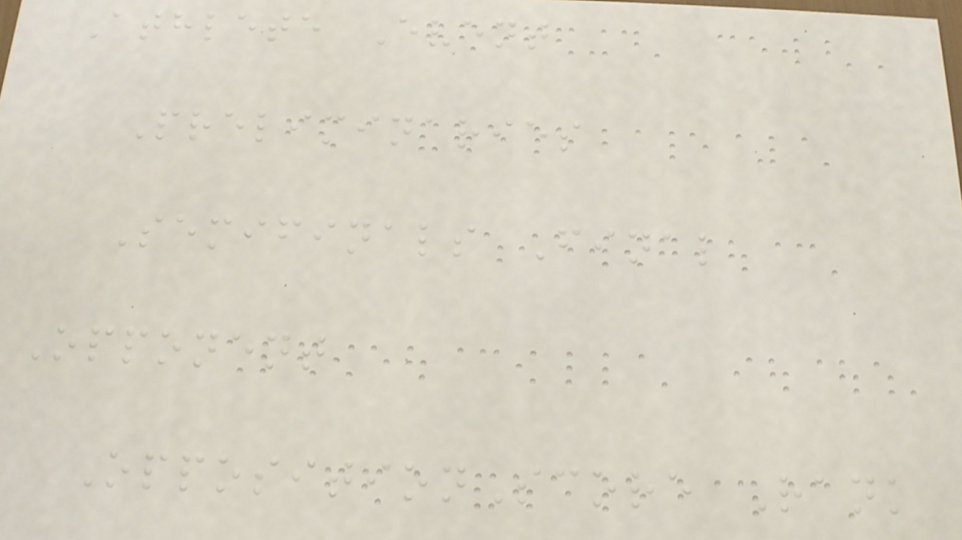Athlete Event
Preliminaries
Semifinals Final
Opponent
OppositionScore Rank
